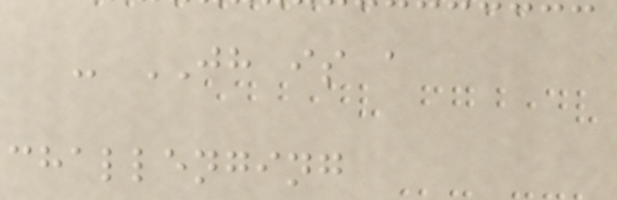- JH is a
challenging
